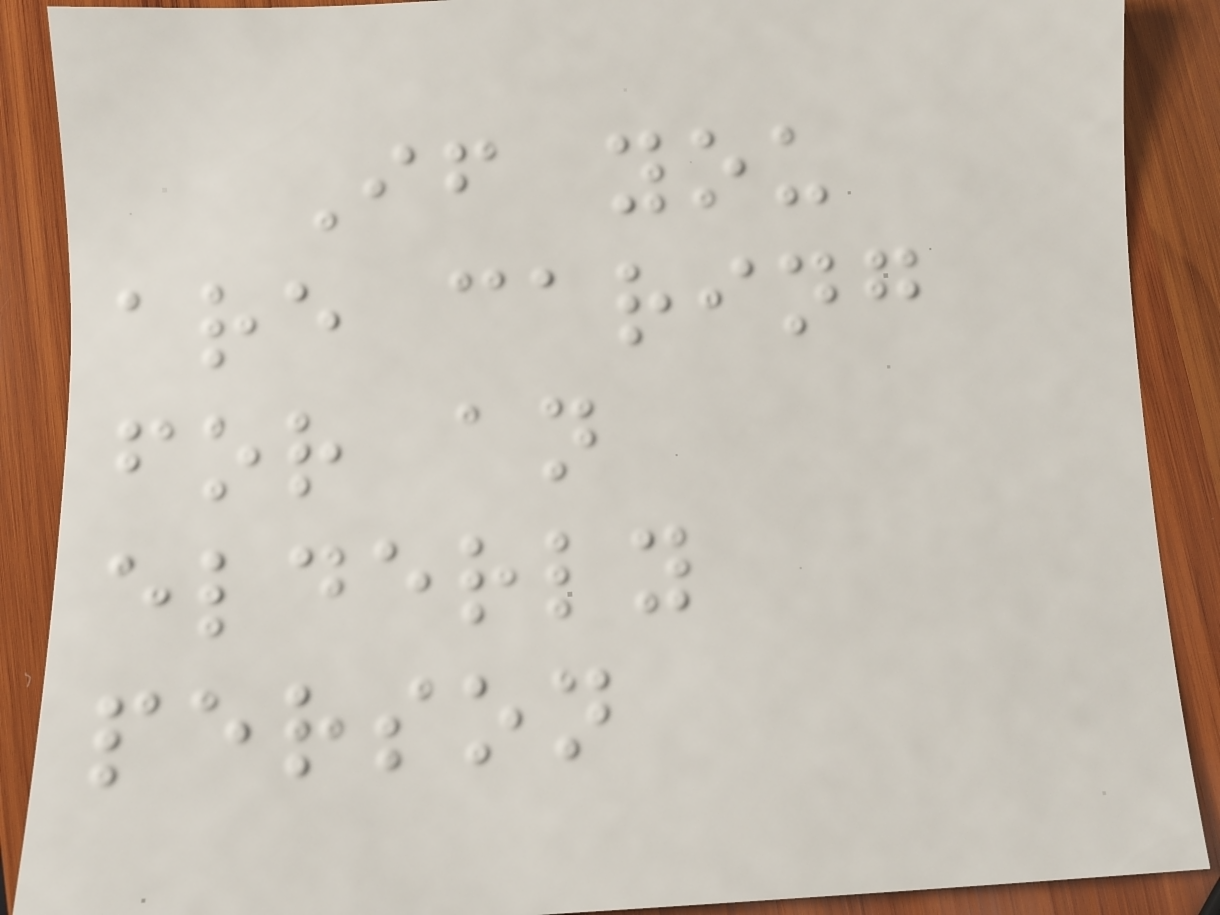If you
are caring
for an
elderly
person
